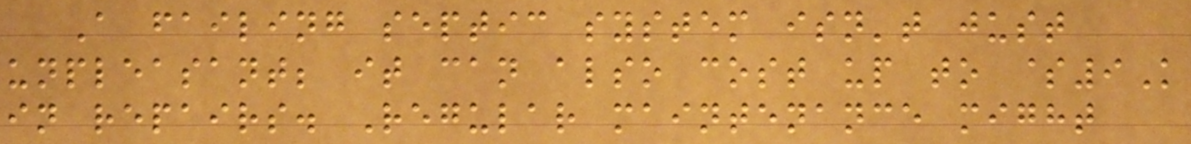A failing septic system isn't just
unpleasant; it can also cost up to $9K
in repairs. Regular maintenance might
